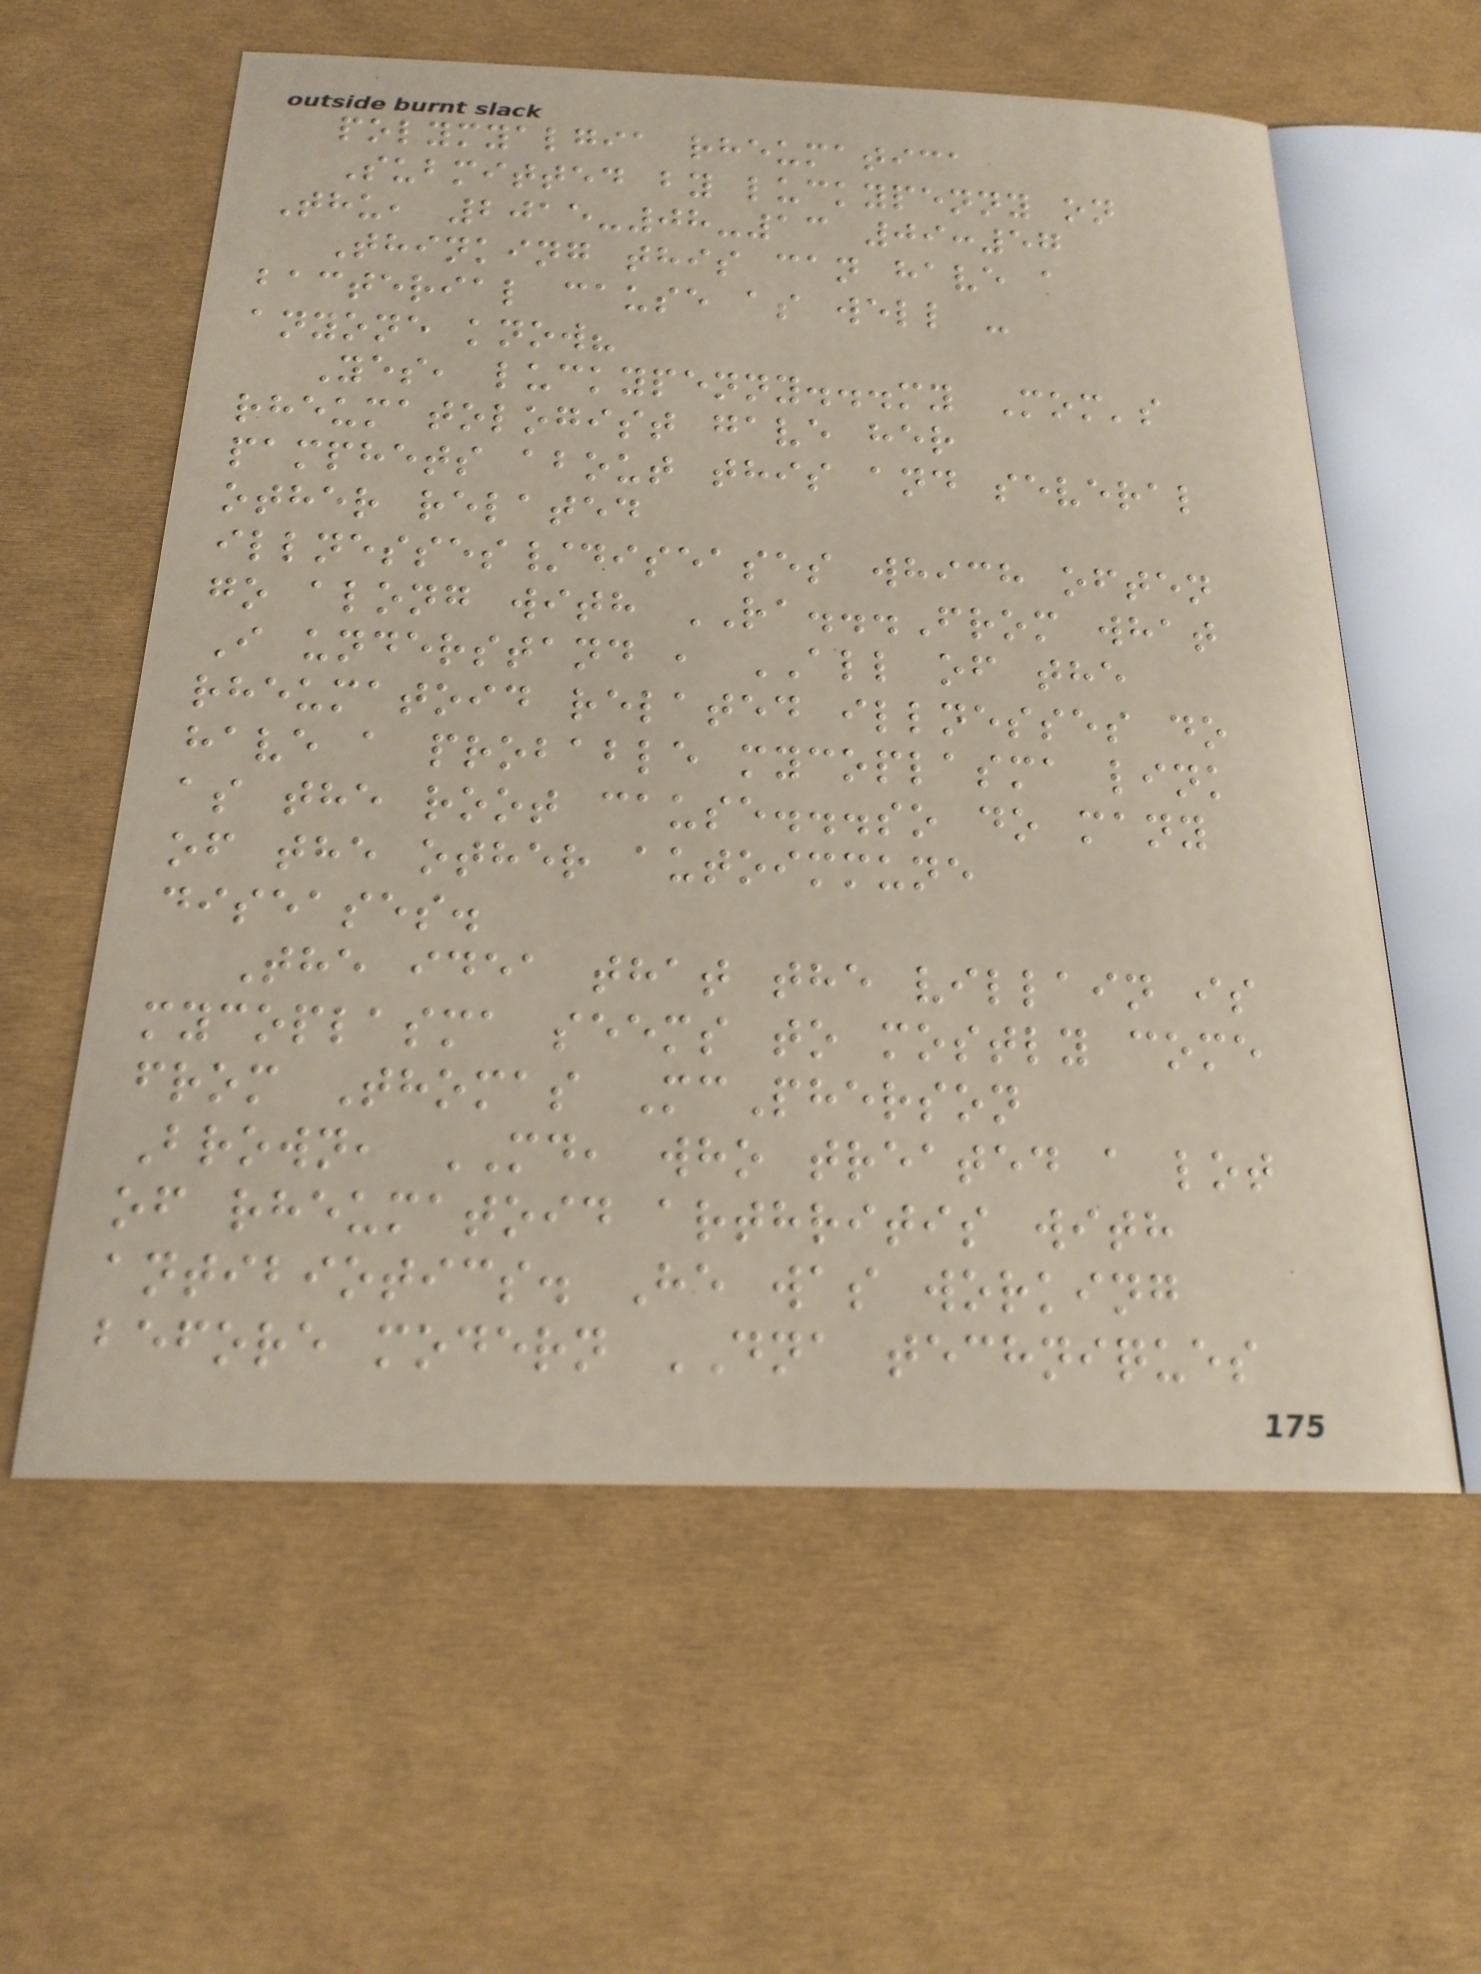polymyalgia rheumatica
Submitted by luckypenny on
Thu, 2015-08-13 09:57
Thinking this can have a
bacterial cause as well -
anyone know?
Yes, luckypenny...my Mom's
rheumatologist gave her
pamphets about this and several
other related
illnesses/diseases which often
go along with RA...From what
I understand , ALL of the
rheumatoid related illnesses do
have a probable mycoplasma link
as the root cause...so do many
of the other autoimmune
diseases.
The idea that the villain is
mycoplasma seems to mostly come
from Thomas McPherson
Brown, MD, who treated a lot
of rheumatoid arthritis with
antibiotics. He was working
before modern DNA techniques
